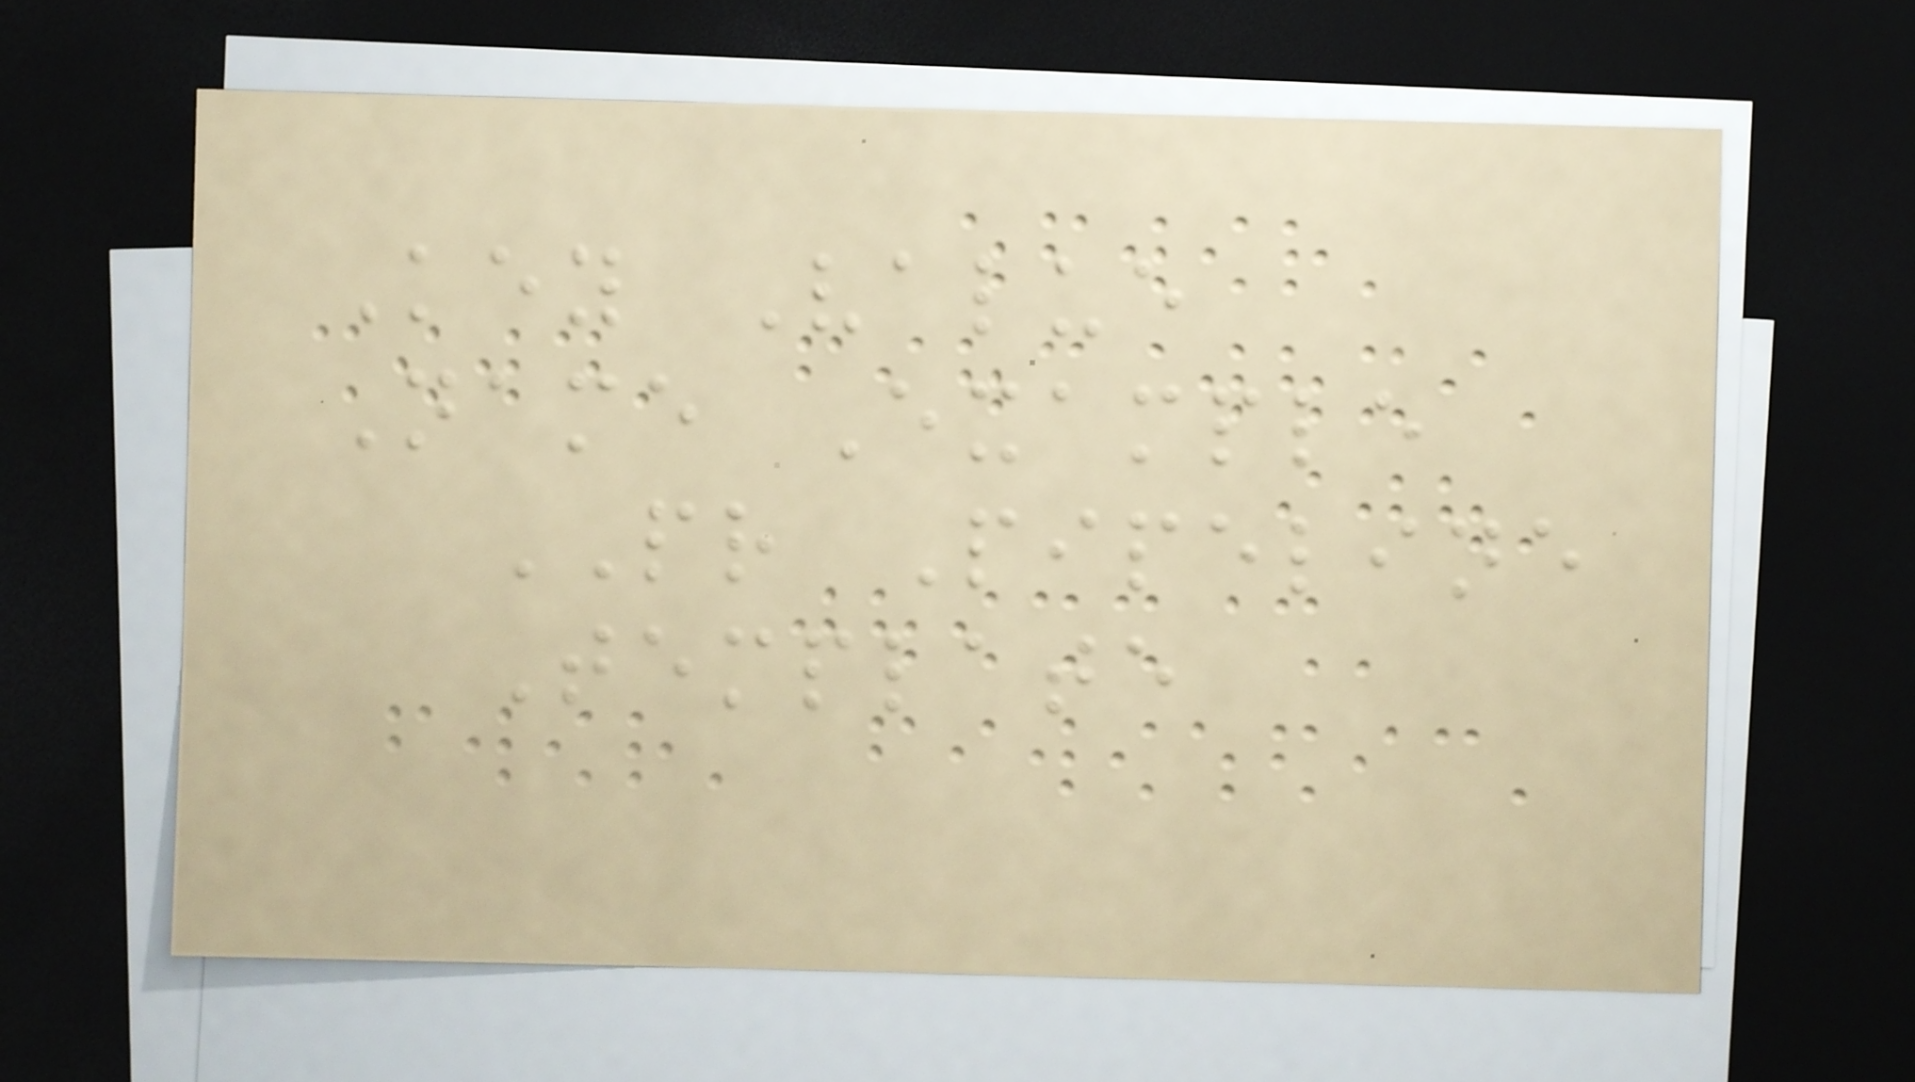Key Value
Name Example
PR Pipeline
Template
